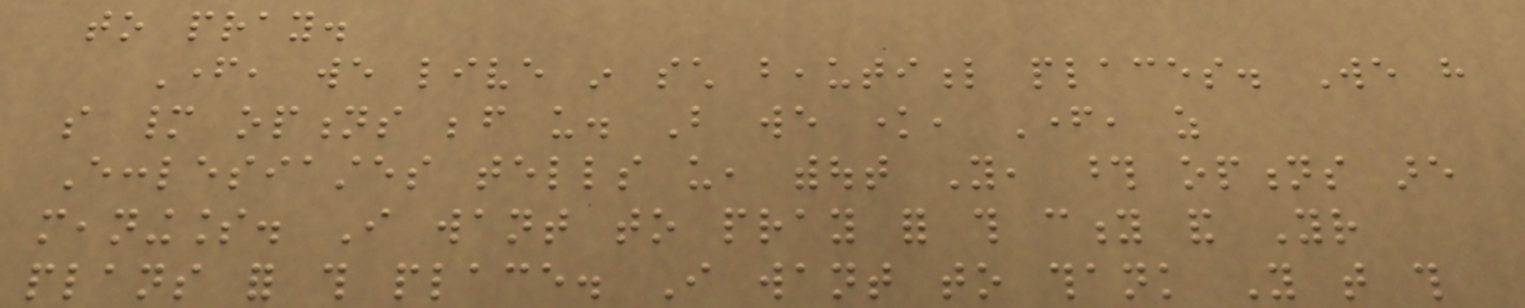to pray.
Father, we live in such beautiful places. We have
so many options before us. But we know, Father, as
Ecclesiastes tells us, without You, those options are
meaningless. I want to pray for this city and Your
plans for this place. I want to thank You that this
